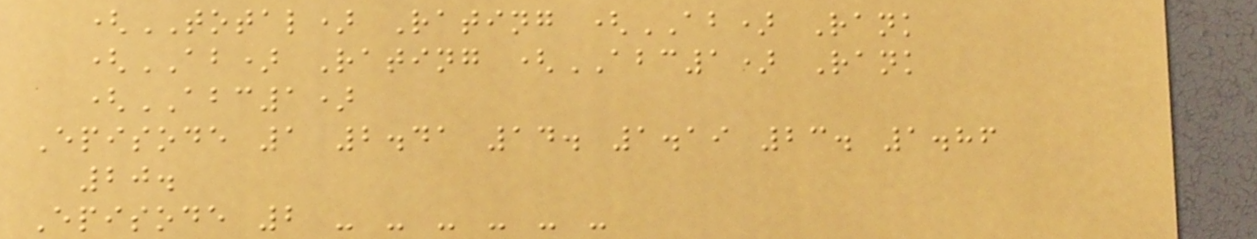(TOTAL) Rating (AB) Rank
(AB) Rating (ABC1) Rank
(ABC1)
Episode 1 2.41 14. 1.19 23. 1.86
20.
Episode 2 - - - - - -
